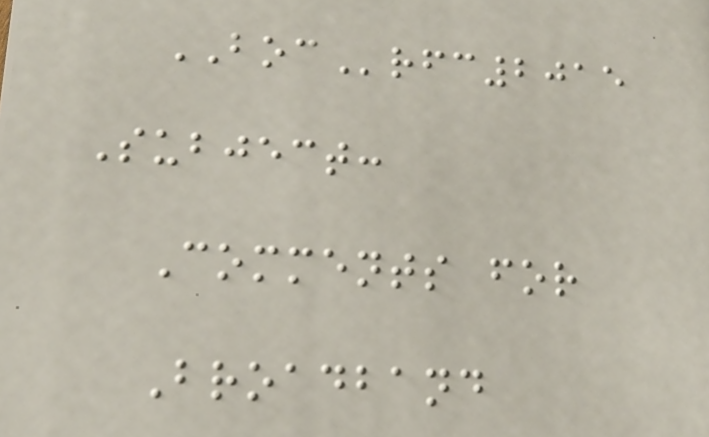BOCrfc2015
Subject:
Comments for
Broadband
